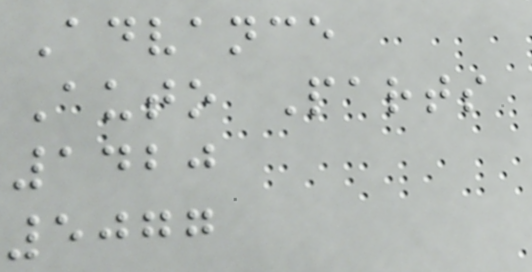Advance
Auto Parts
1420
5077
